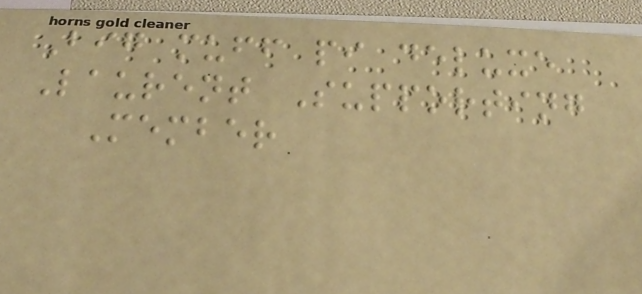Big muff pi deluxe
Laurent Supporting
Member
